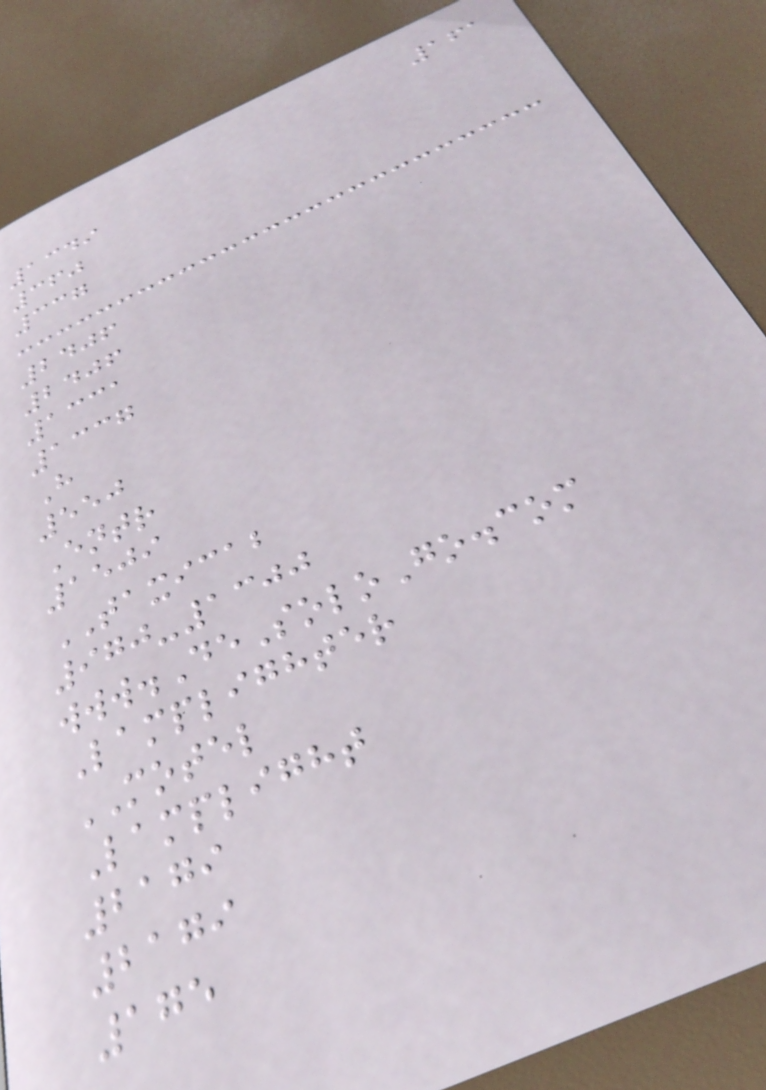161
1349
360
337
2406
2406
1331
1337
H
550
Entr
1509
TAXICAB
970-1300
www.DeSoloGo.com
Lamplighter
MOTEL
Lamplight
2179
2179
175
